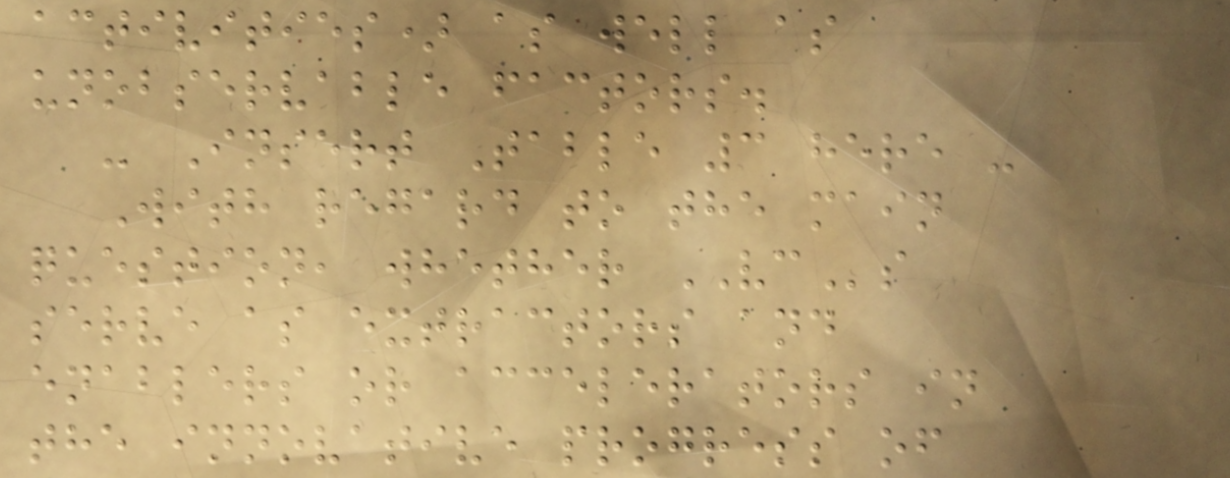activities) as well as
unobservable factors.
- Insert Table 3 here -
With regard to the main
question, whether VCs
serve as extractors and
enablers or accelerators in
the innovative progress of
